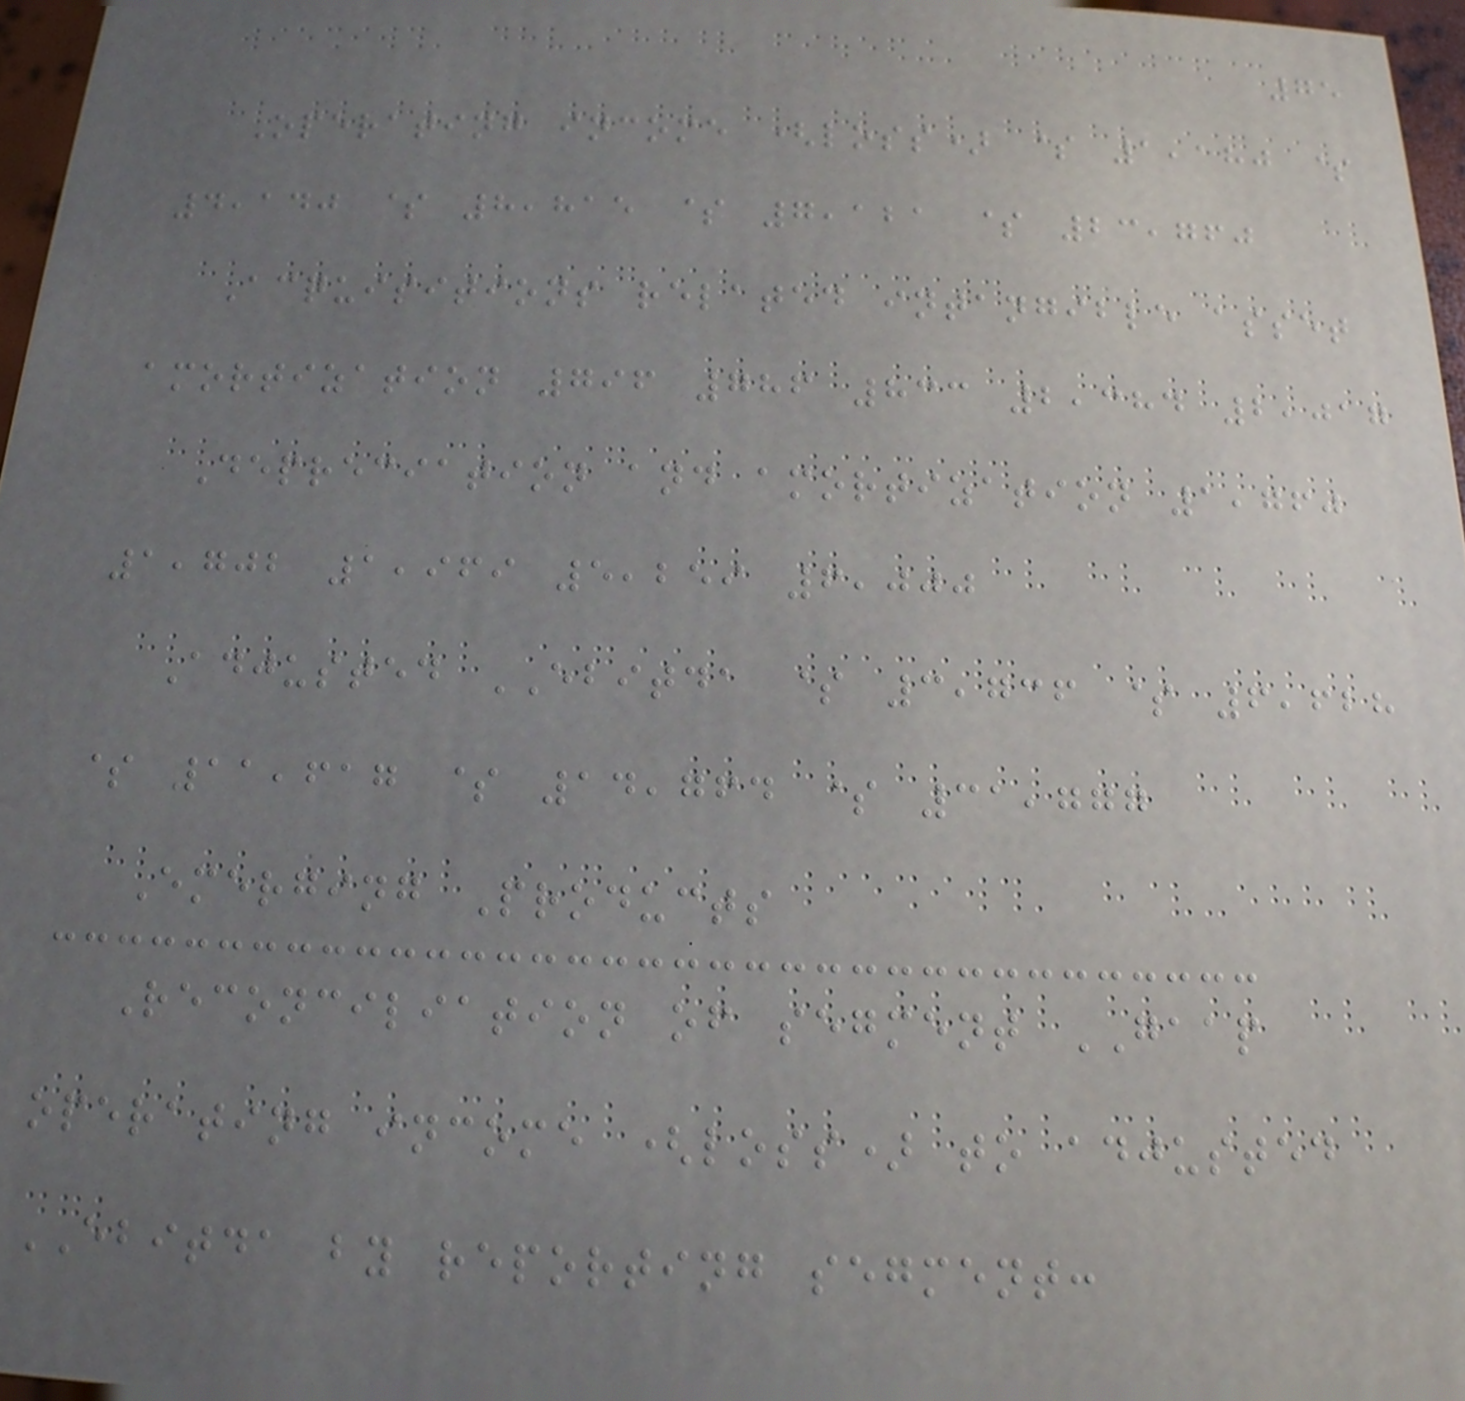75
Operating income (loss) $ 1,180 $
4,140 $ 8,815 $ 7,121 $ 23,760
Acquisitions related intangible asset
amortization 796 786 833 2,384 2,017
Depreciation and amortization 1,760
1,702 1,969 5,259 6,000
Adjusted EBITDA $ 3,736 $ 6,628
$ 11,617 $ 14,764 $ 31,777
Emerging Products
Reconciliation of segment GAAP
operating income (loss) to adjusted
EBITDA by reporting segment:
